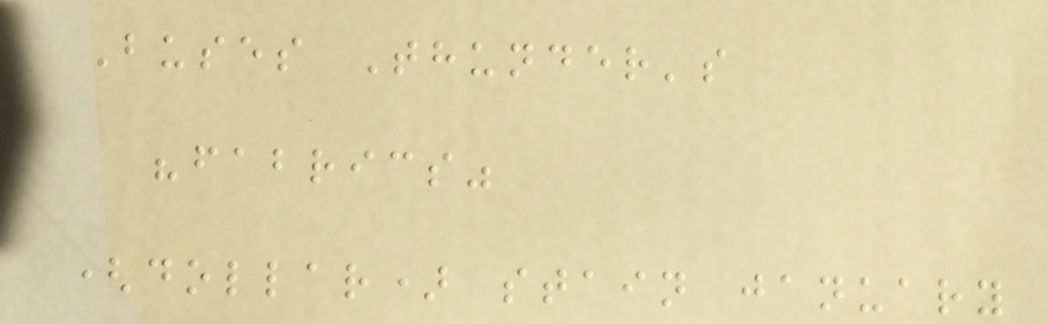Buses Thunder's
"fabrics"
(dollar) stain january
